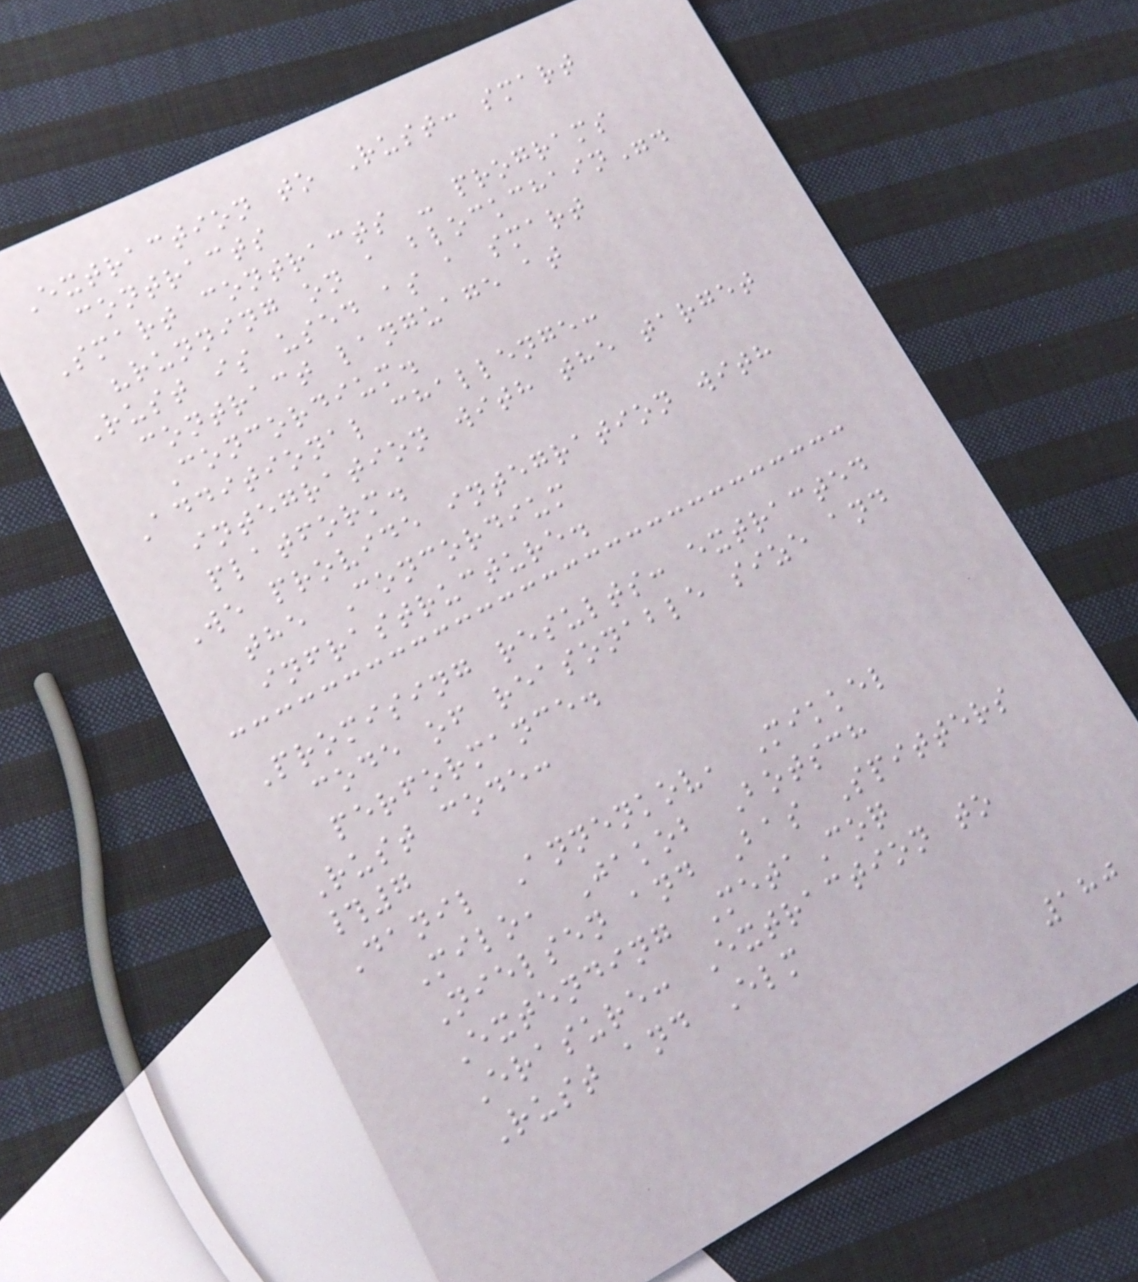Extraction to Rust: smart
contracts
Smart contracts - programs
"running on a blockchain".
Rust is used as a smart
contract language at
Concordium.
Additional challenge:
integration with the target
platform.
We provide integration with
the Concordium
infrastructure.
Promising results: extracted
code of reasonable size and
performance.
Rust code:
#7
Danil Annenkov, Mikkel
Milo, Jakob Botsch
Nielsen and Bas Spitters
Extending MetaCoq
Erasure: Extraction to
Rust and Elm
180
